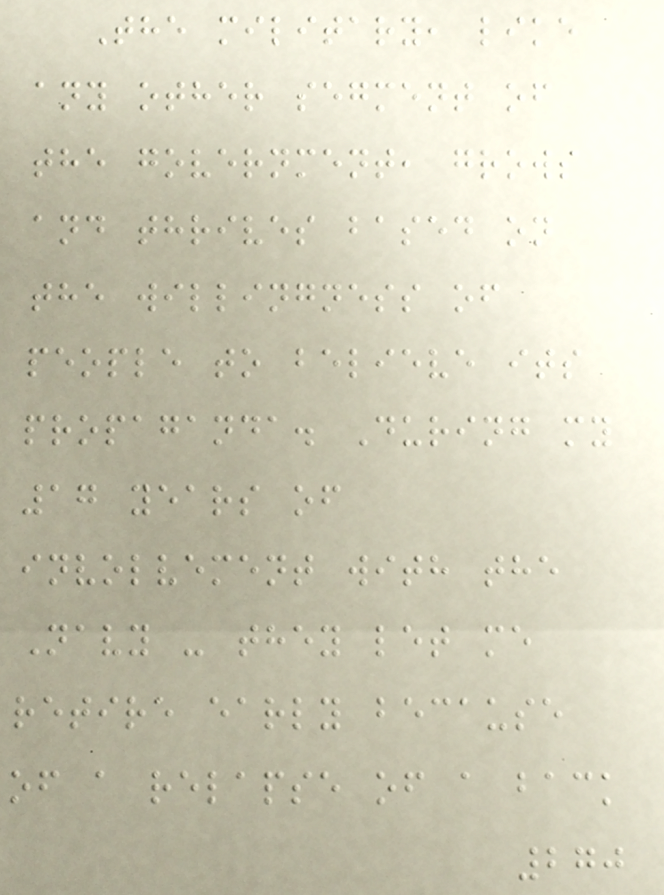The military, like
any other segment of
the government, grows
and thrives based on
the willingness of
people to believe its
propaganda. During my
17 years of
involvement with the
Navy - they let me
retire early because
of a relapse of a back
270
